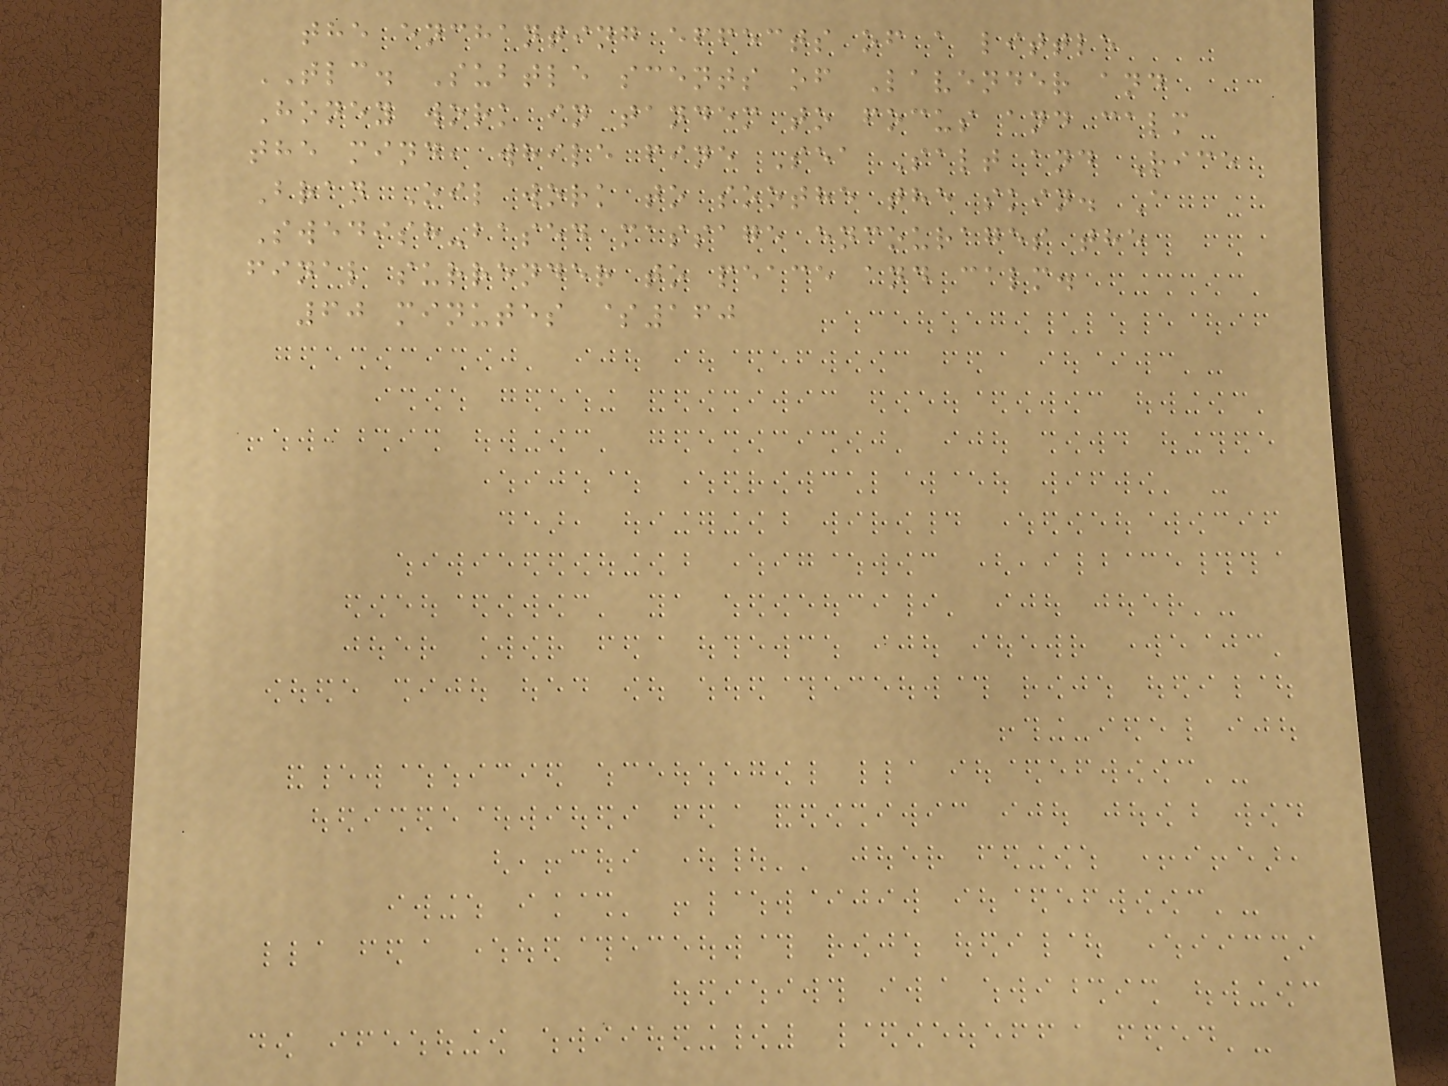the enchanting effects of a little
TLC. Subtle scents of Lavender and
Honey work in tandem to focus and calm
the mind, while fine Sea Salt and Rice
Bran Oil work to soothe the skin. A
Swedish-based massage encourages the
final surrender to peace and calm.
60 minutes $160
